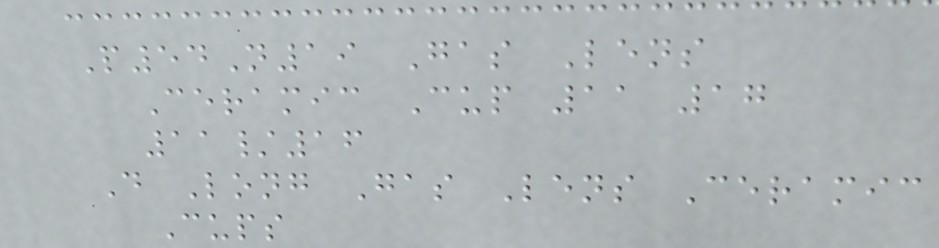P54N19 Gas Lens
Ceramic Cup 11 17
11/16
D Long Gas Lens Ceramic
Cups
